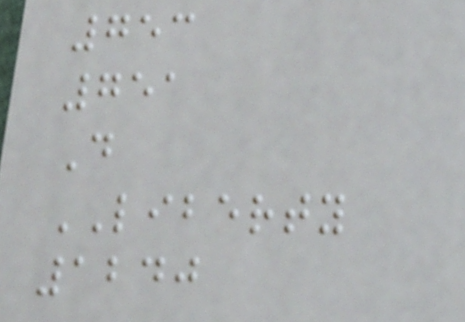753
751
D
LIBERTY
1240
